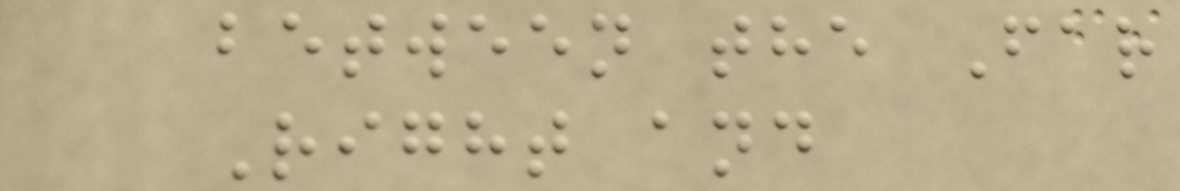between the Far
Right and
